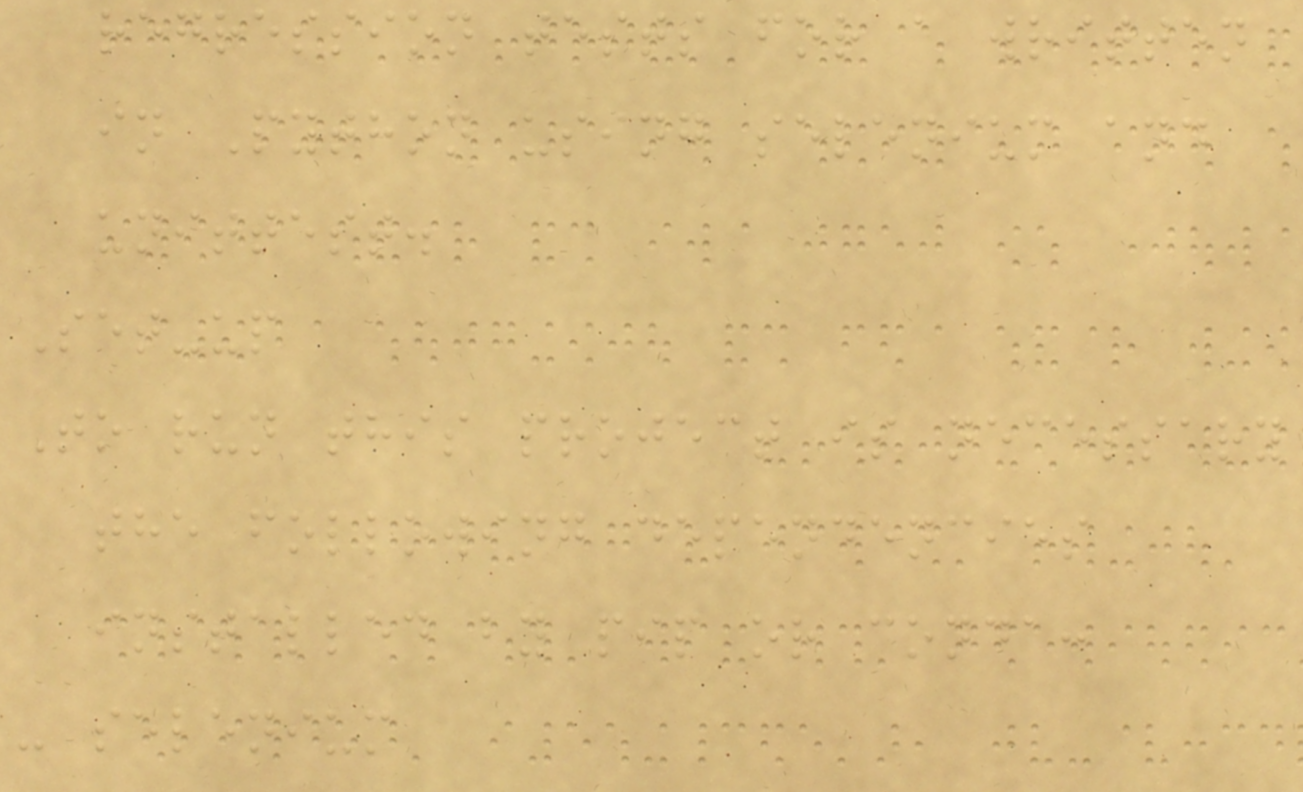regression tests for a written
in Python using selenium and
unittest.
Set-up
To run this project is necessary
the following dependencies
installed by pip or conda:
- selenium
